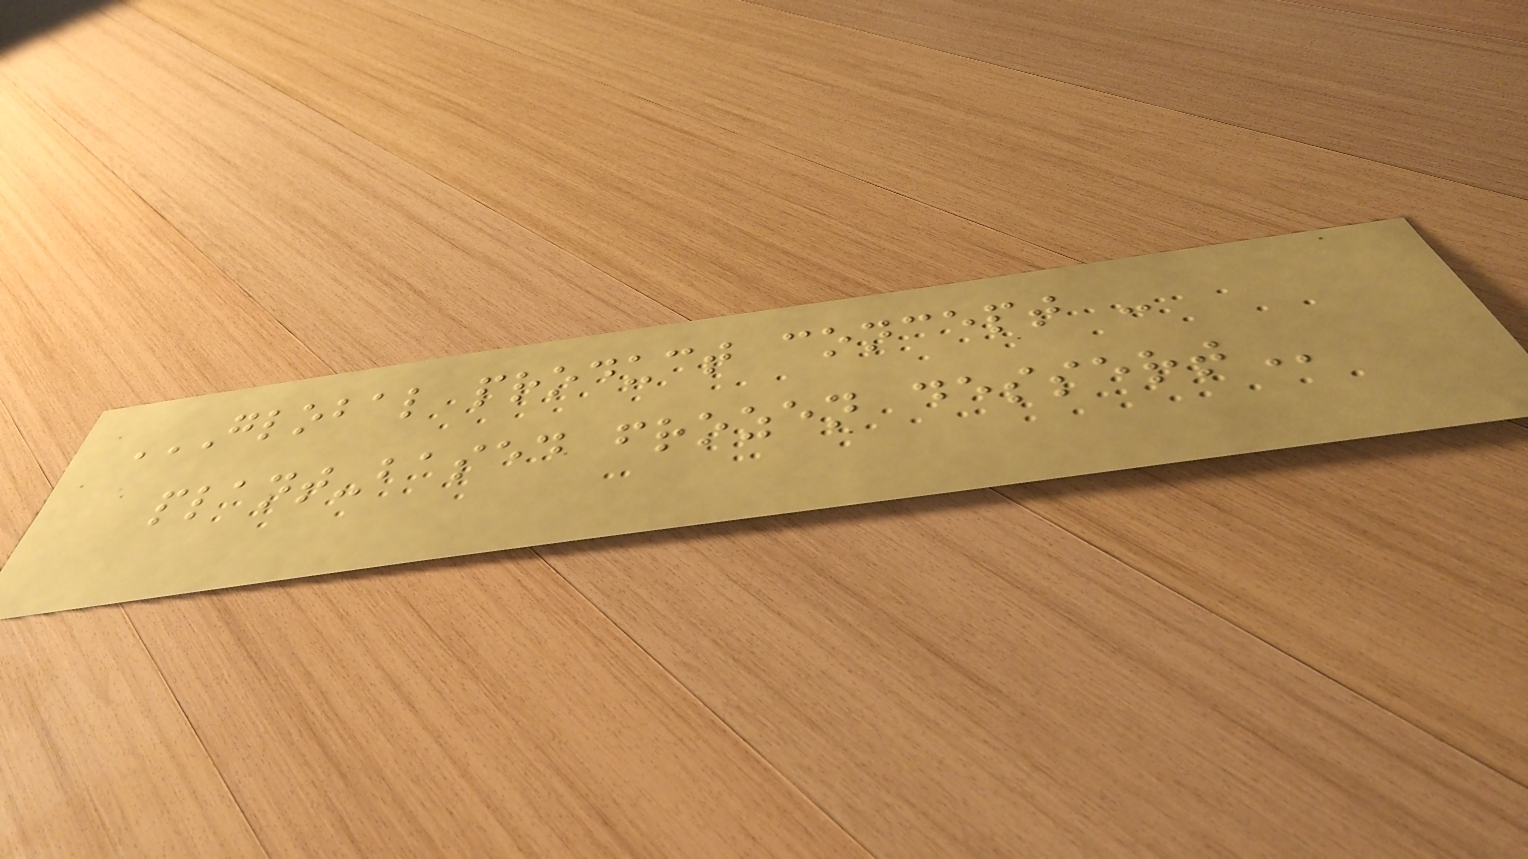GLOBAL PRODUCT CONCEPT -
PLANT-BASED FROZEN DESSERT
